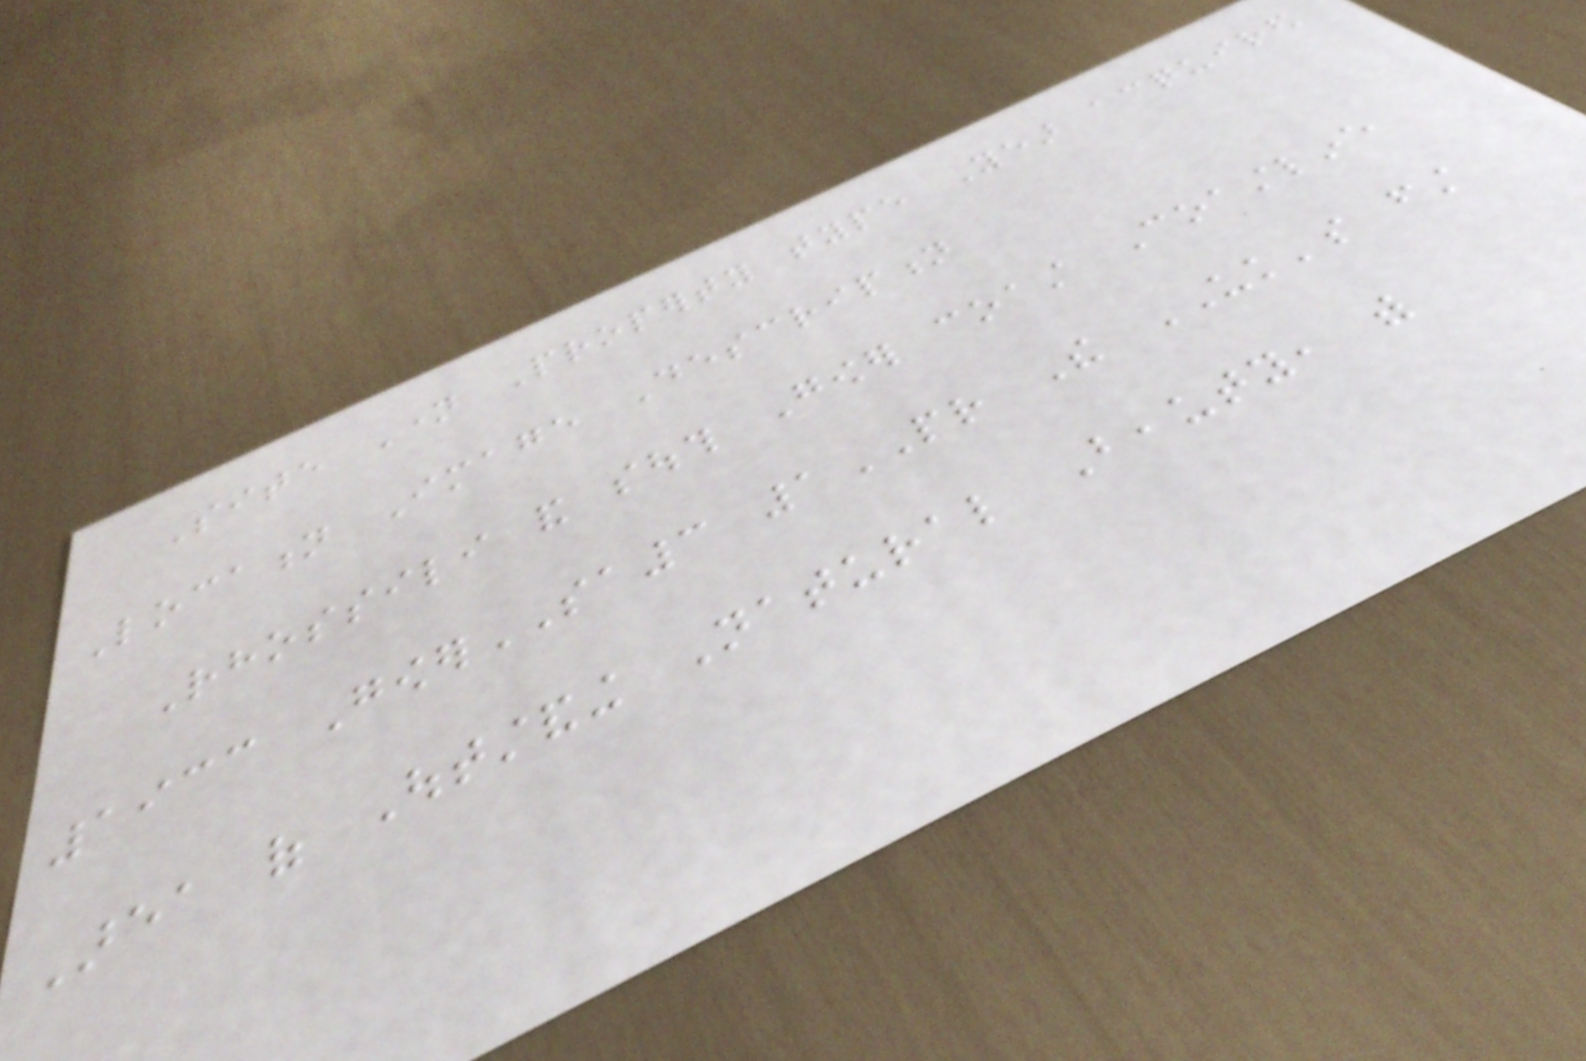Site Name Property type Year acquired
Location Image Description
Rhossili and south Gower coast Coastline
1933 GowerSA3 1PR The UK's first
Area of Outstanding Natural Beauty, with
